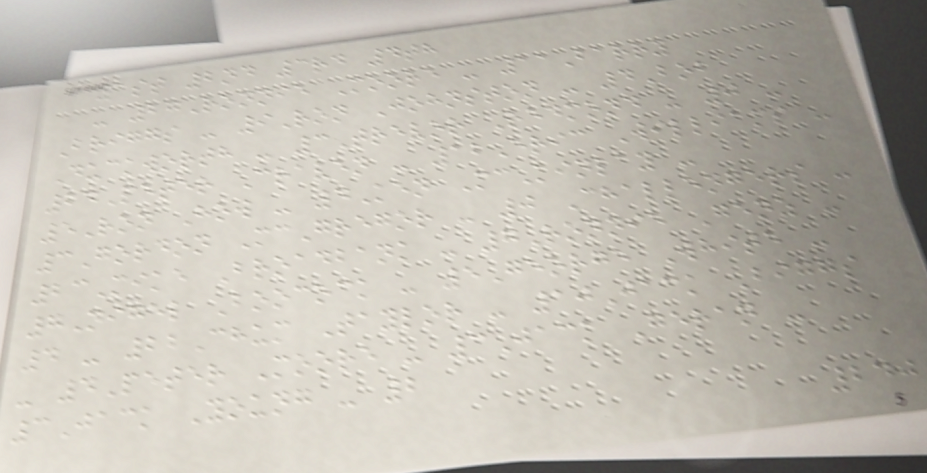1st 2nd 3rd 4th
- 27Ronnie Moore - 11Barry
Briggs - 9Ron Johnston - 4Bob
Duckworth - 3Trevor Redmond - 0 -
24Peter Craven - 12Eric Williams -
5Ron How - 4Ken McKinlay -
3Gordon McGregor - 0 Challengers -
23Mike Broadbank - 7Ronnie Genz -
7Nigel Boocock - 5George White -
4 - 22Chum Taylor - 10Jack Biggs
- 4Peter Moore - 3Jack Geran -
3Jack Young - 2
240
